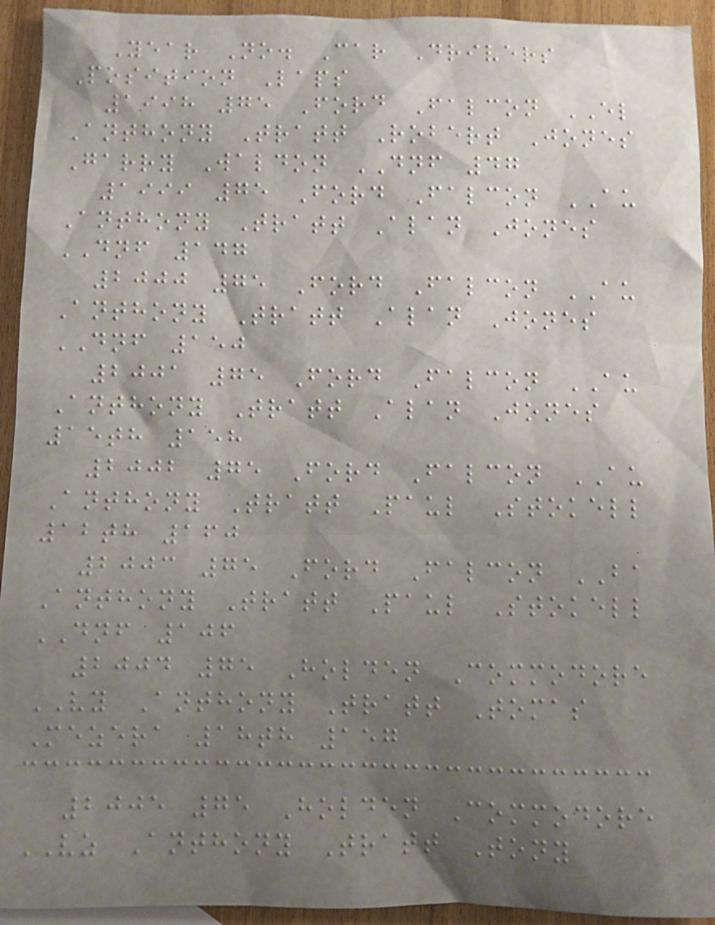Year No. Car Drivers
Position Laps
1998 75 Ford Falcon EL
Anthony Tratt Robert Jones
Garry Waldon DNF 47
1999 75 Ford Falcon AU
Anthony Tratt Alan Jones
DNF 147
2000 75 Ford Falcon AU
Anthony Tratt Alan Jones
DNF 150
2001 75 Ford Falcon AU
Anthony Tratt Alan Jones
15th 158
2002 75 Ford Falcon AU
Anthony Tratt Paul Stokell
12th 160
2003 75 Ford Falcon BA
Anthony Tratt Paul Stokell
DNF 106
2004 75 Holden Commodore
VY Anthony Tratt Tomas
Mezera 18th 157
2005 75 Holden Commodore
VZ Anthony Tratt Tony
